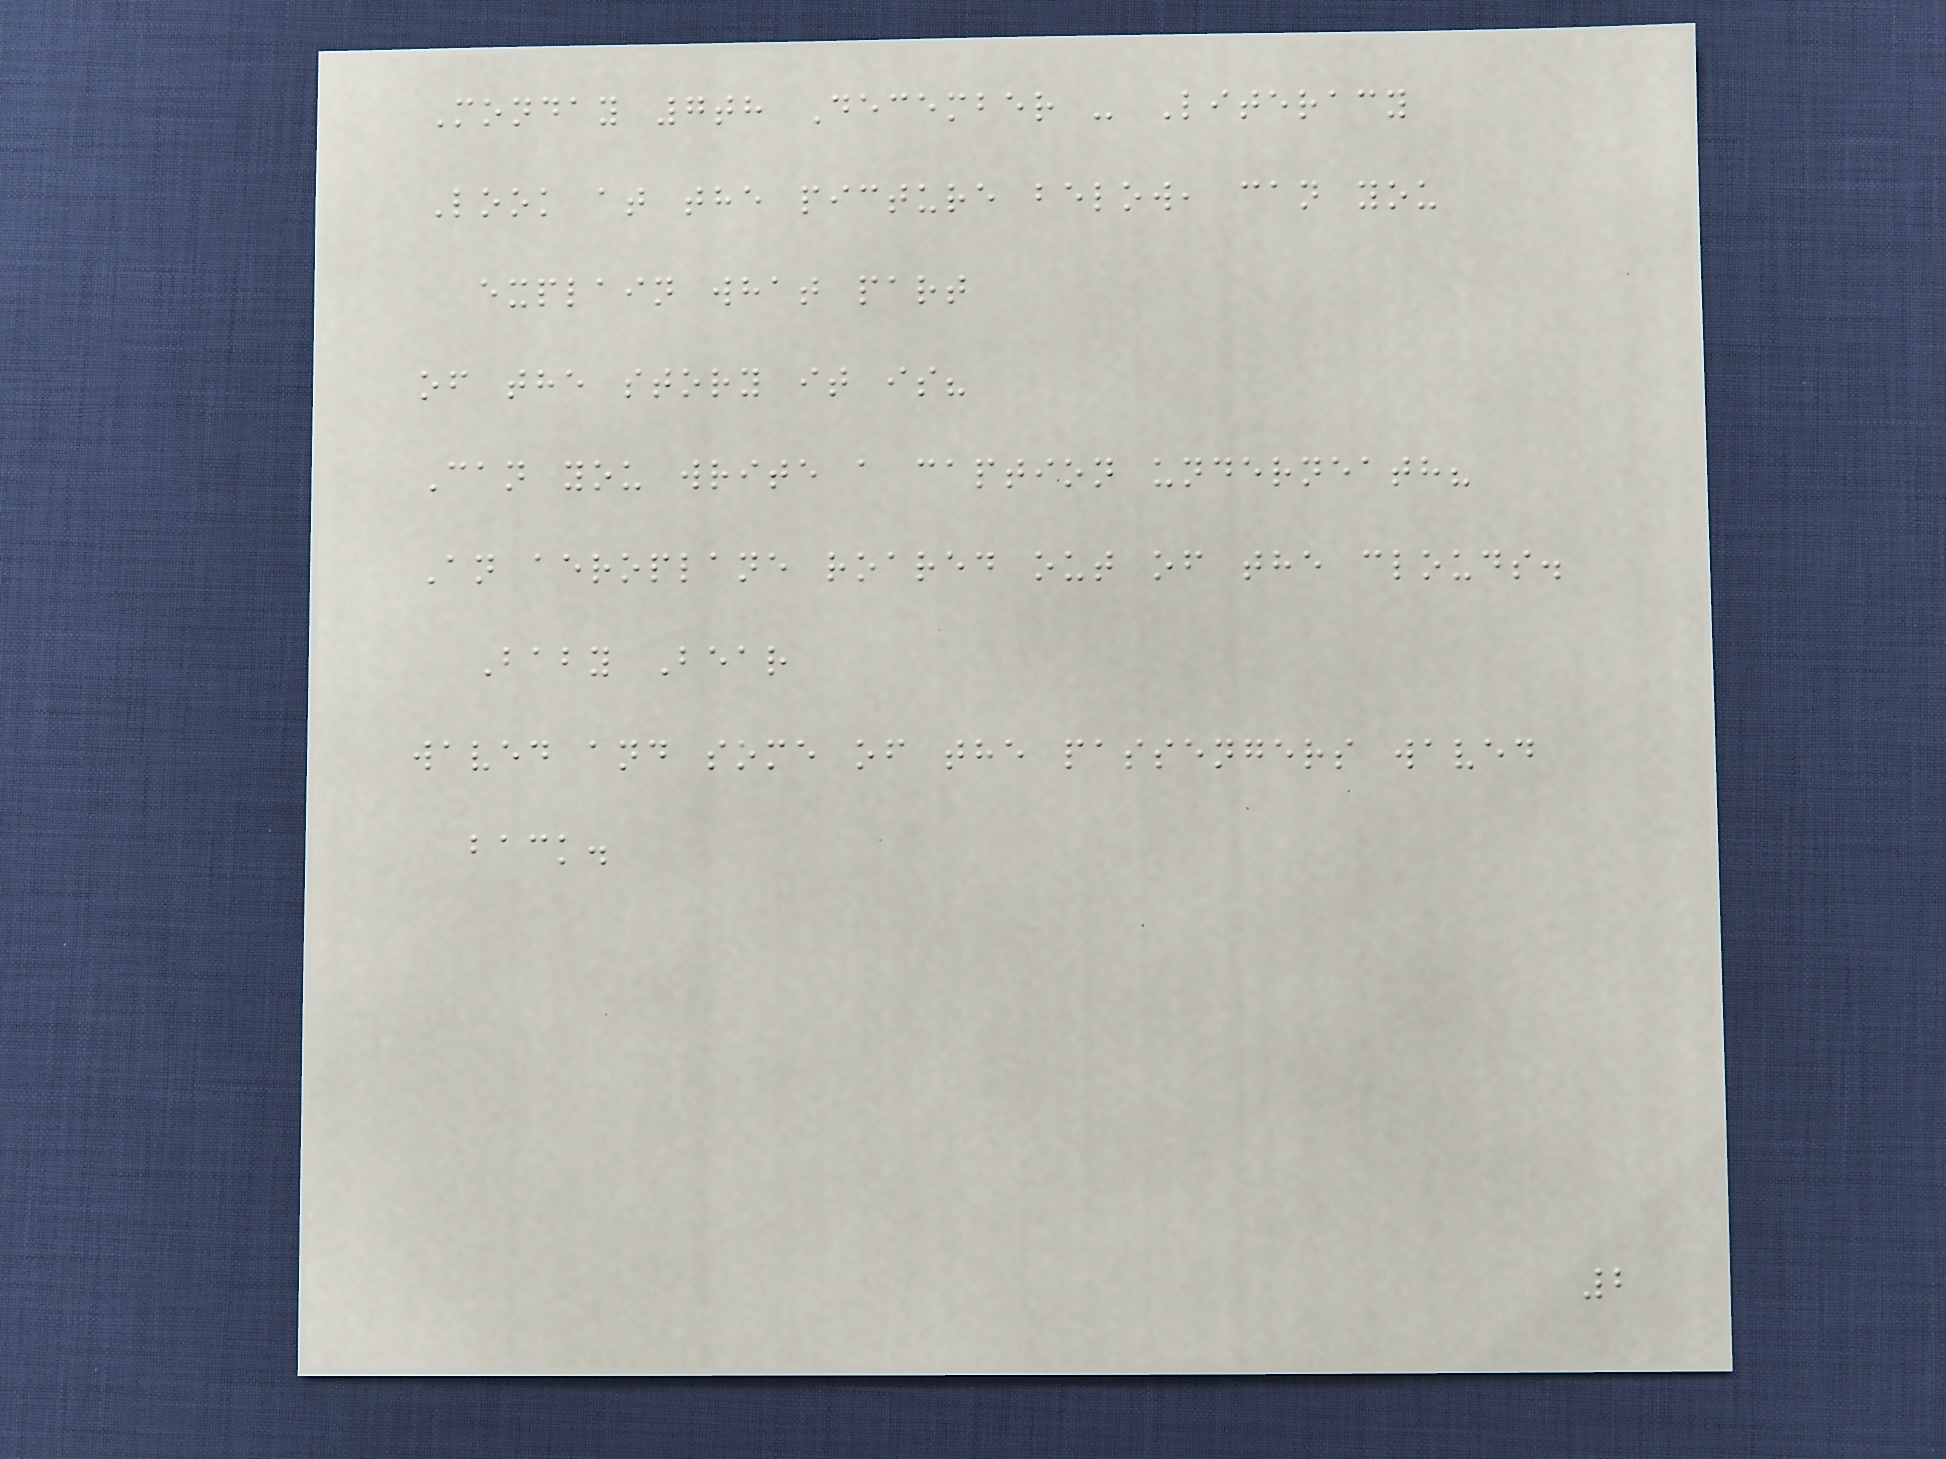Monday 7th December - Literacy
Look at the picture below, can you
explain what part
of the story it is?
Can you write a caption underneath?
An aeroplane roared out of the clouds.
Baby Bear
waved and some of the passengers waved
back.
2
